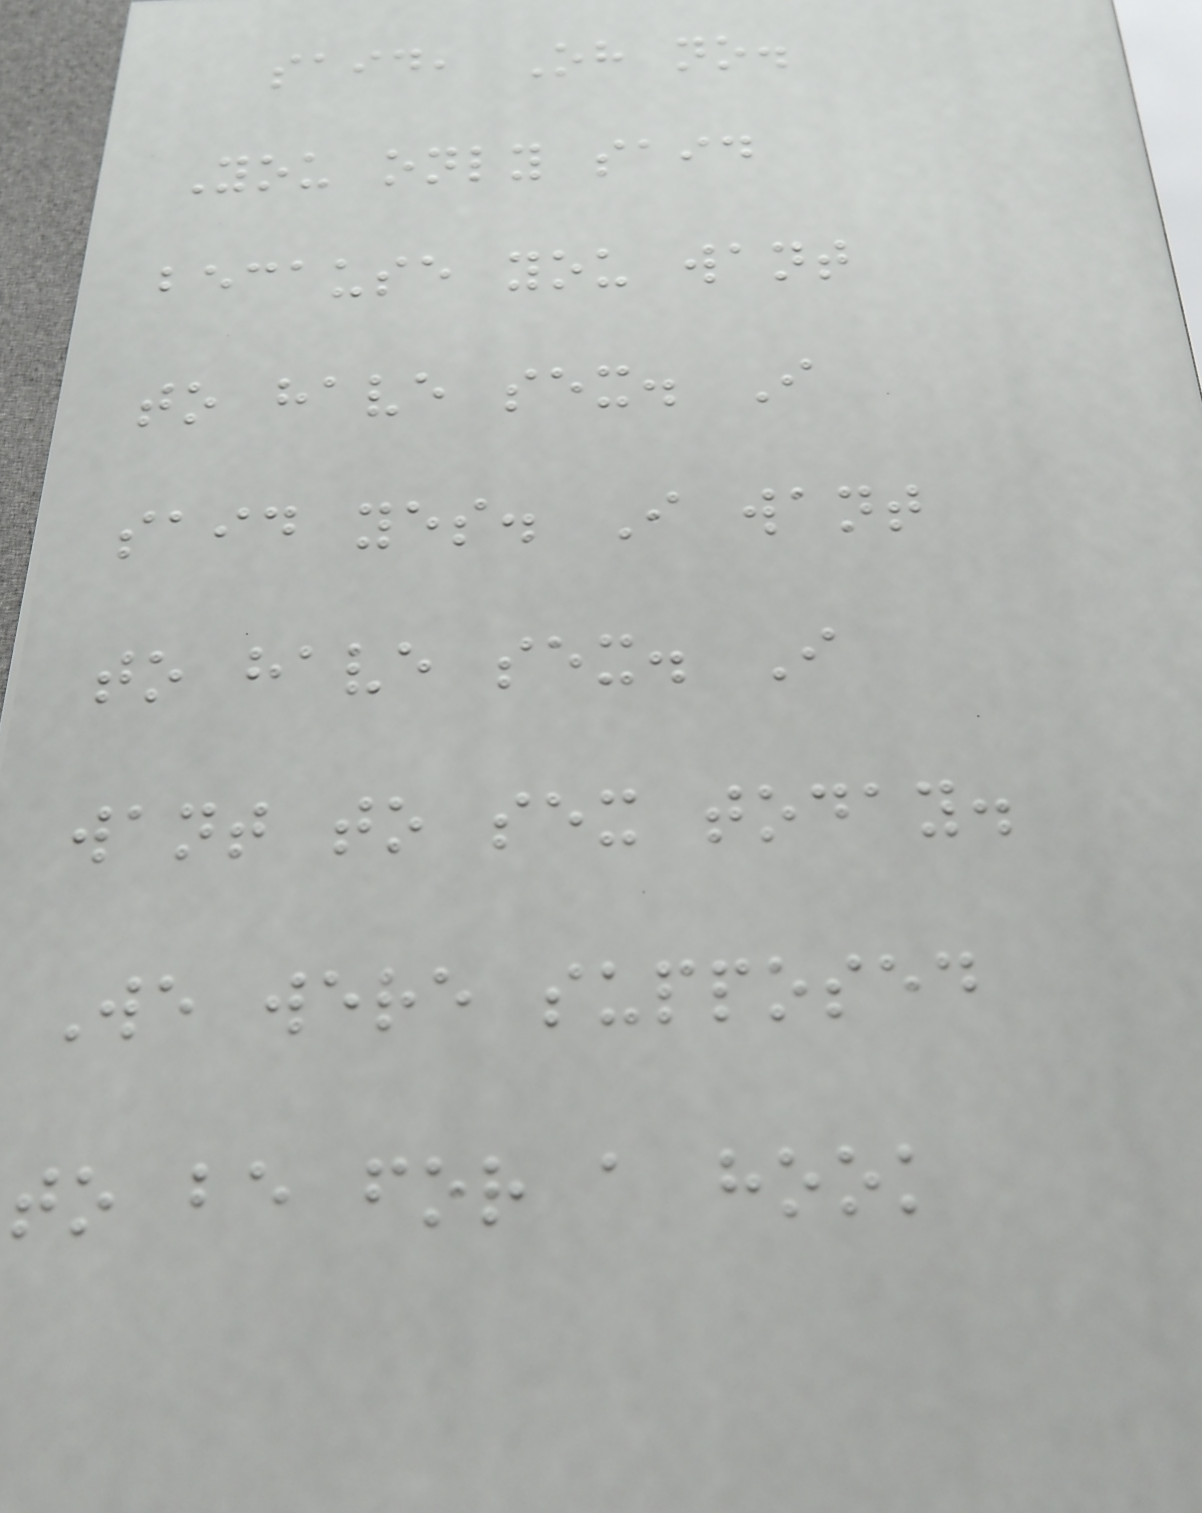said, Oh no.
You only said
because you want
to have sex. I
said yes. I want
to have sex. I
want to sex today.
We were supposed
to be for a hook
